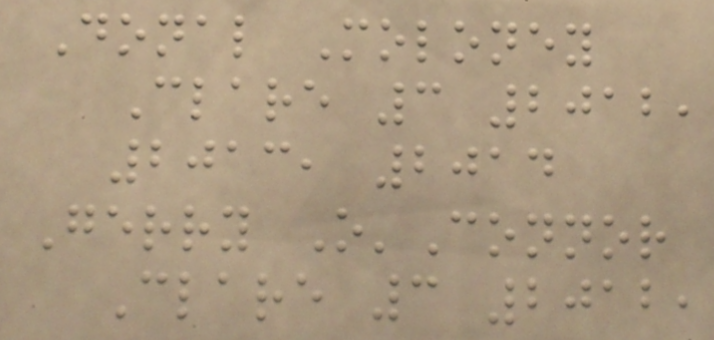Donal Moloney
Clare 3 2012,
2013, 2014
Gerry O'Connor
Clare 3 2012,
